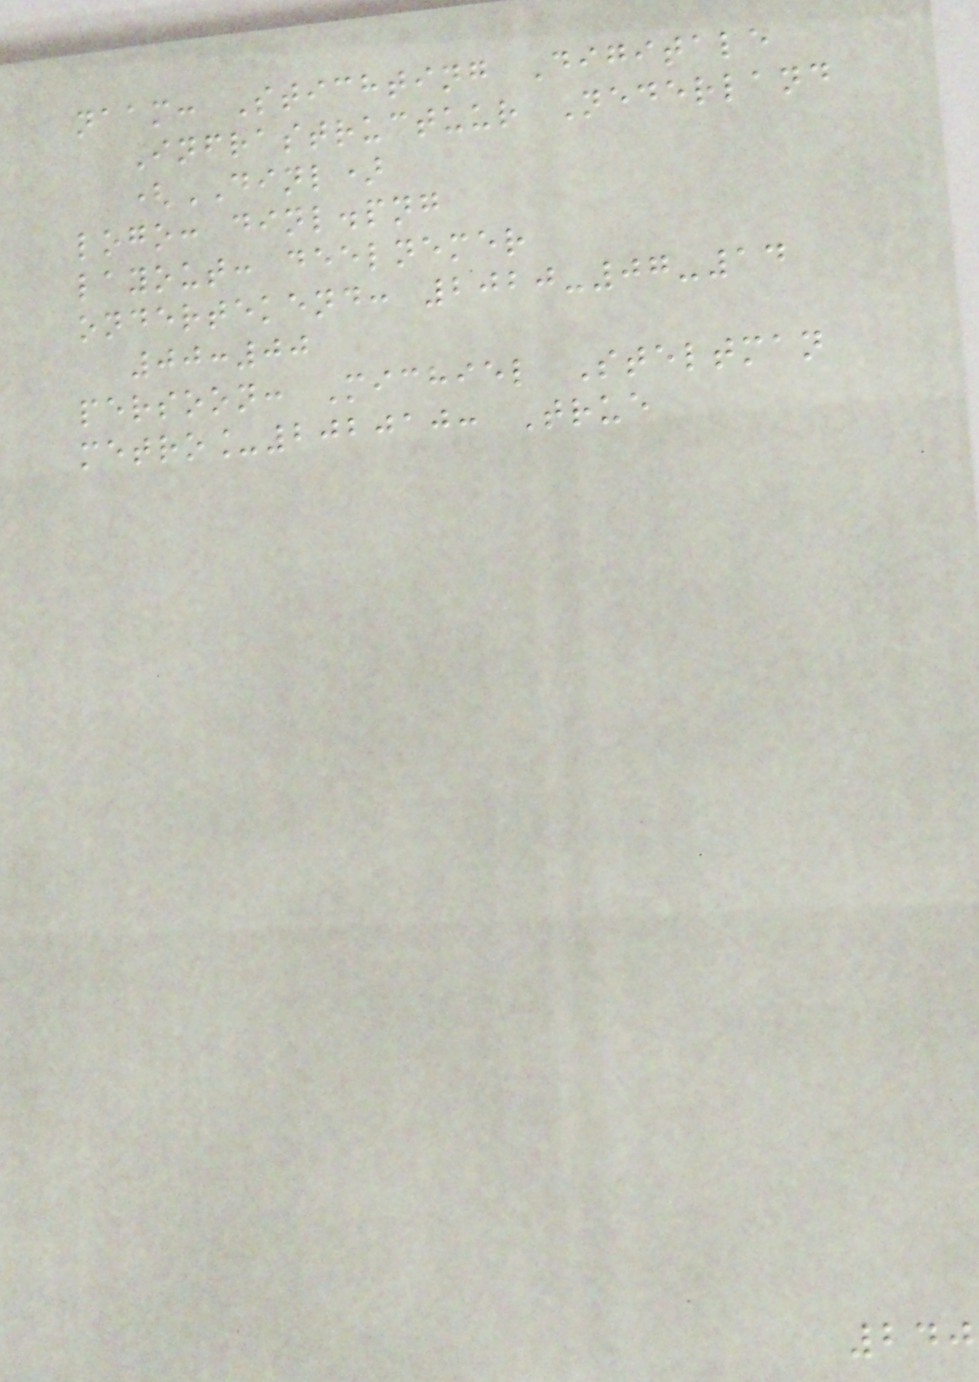naam: Stichting Digitale
Infrastructuur Nederland
(DINL)
logo: dinl.png
layout: deelnemer
ondertekend: 2020-07-14
00:00
persoon: Michiel Steltman
metro_202010: True
240
